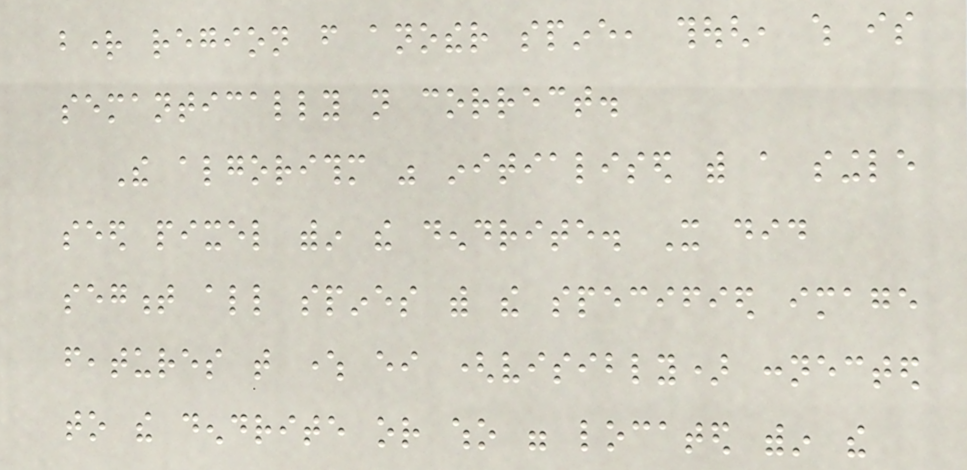bright region from another spine, though, which is
semantically not correct.
The algorithm was initialised with a single
seed pixel within the dendrite. It did
segment all spines with the specified image
features that where either (visibly) connected
to the dendrite or who were located within the
